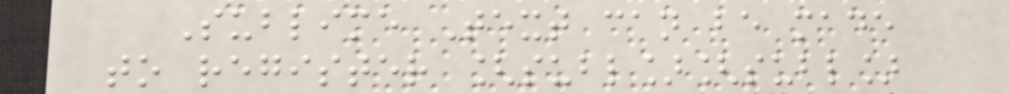Sublime Text can be made
to register [subl][subl]
